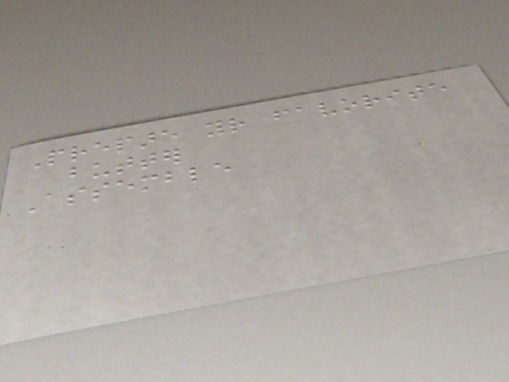Prepare your favorite
butter
Assemble
